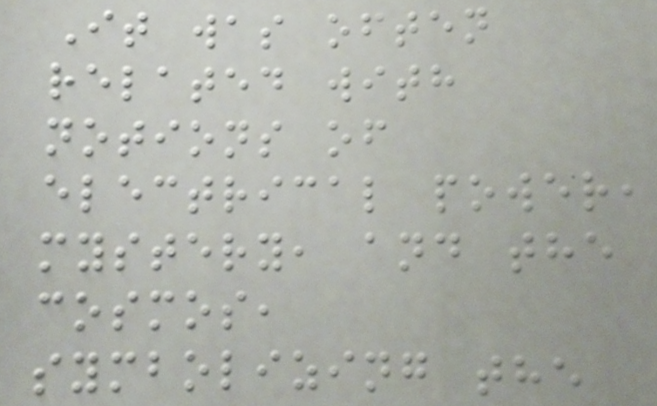It was often
related with
notions of
electrical power,
mystery, and the
cosmos,
symbolizing the
